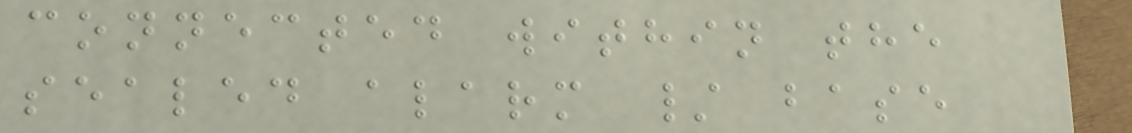connected within the
sealed alarm / base
